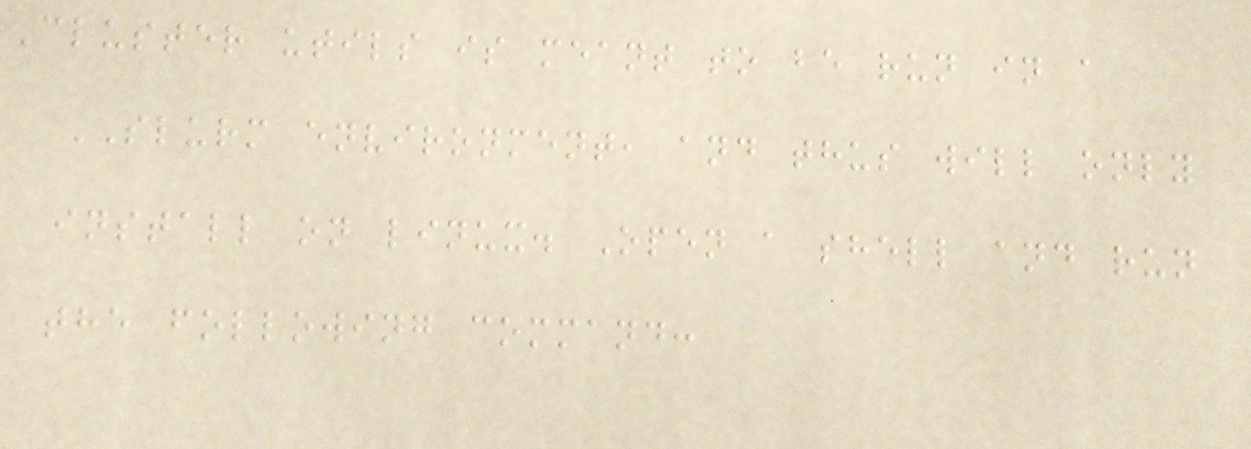Cluster utils is meant to be run in a
SLURM environment, and thus will only
install on linux. Open a shell and run
the following command:
